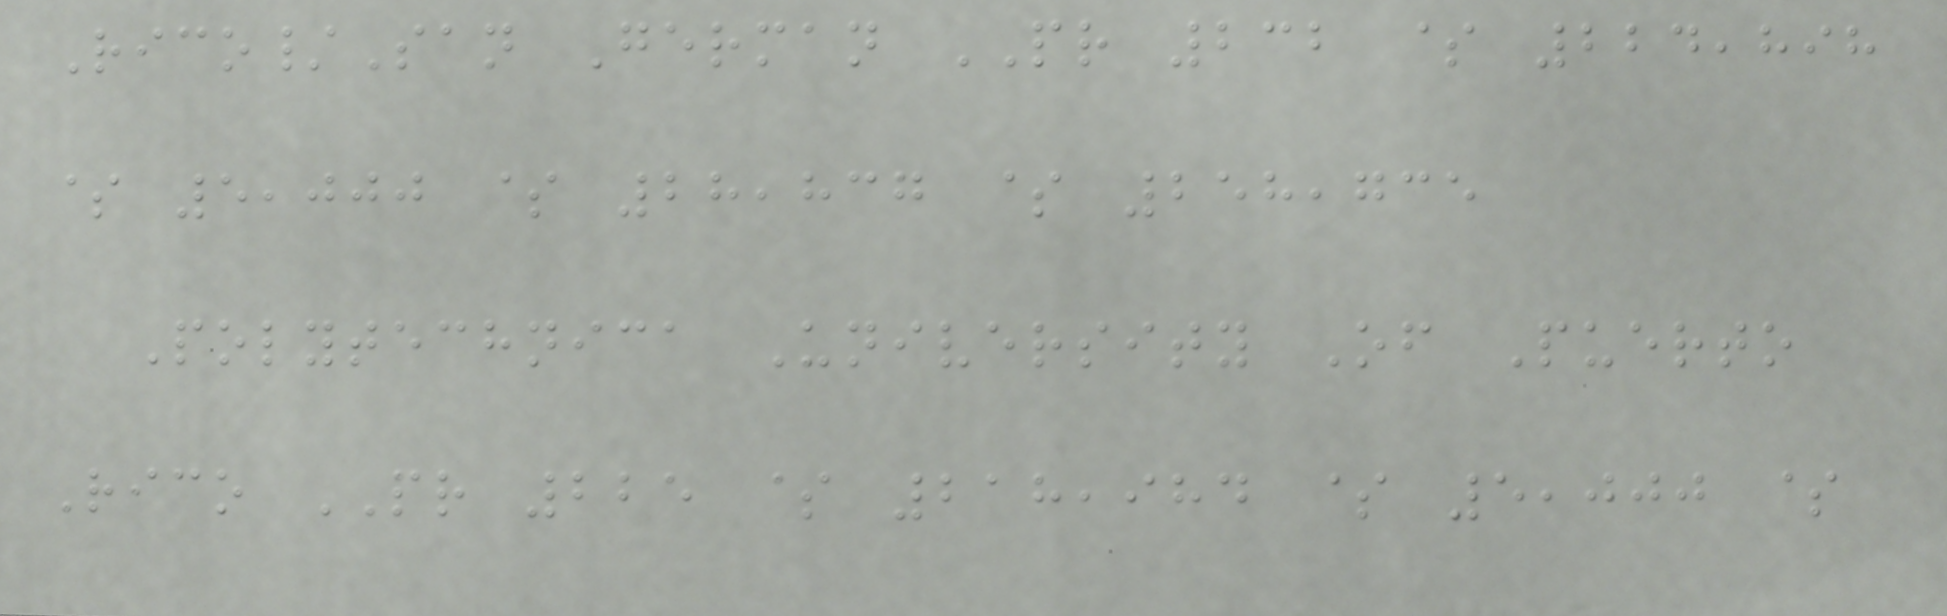Rico/San German PR 232 $ 224,898
$ 5,000 $ 28,837 $ 258,735
Polytechnica University Of Puerto
Rico PR 225 $ 218,984 $ 5,000 $
